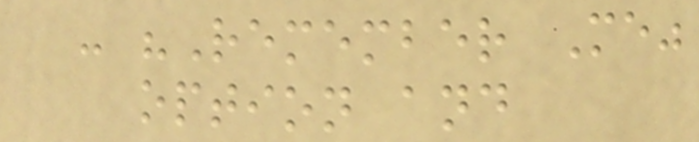- "Remember Me"
option and
